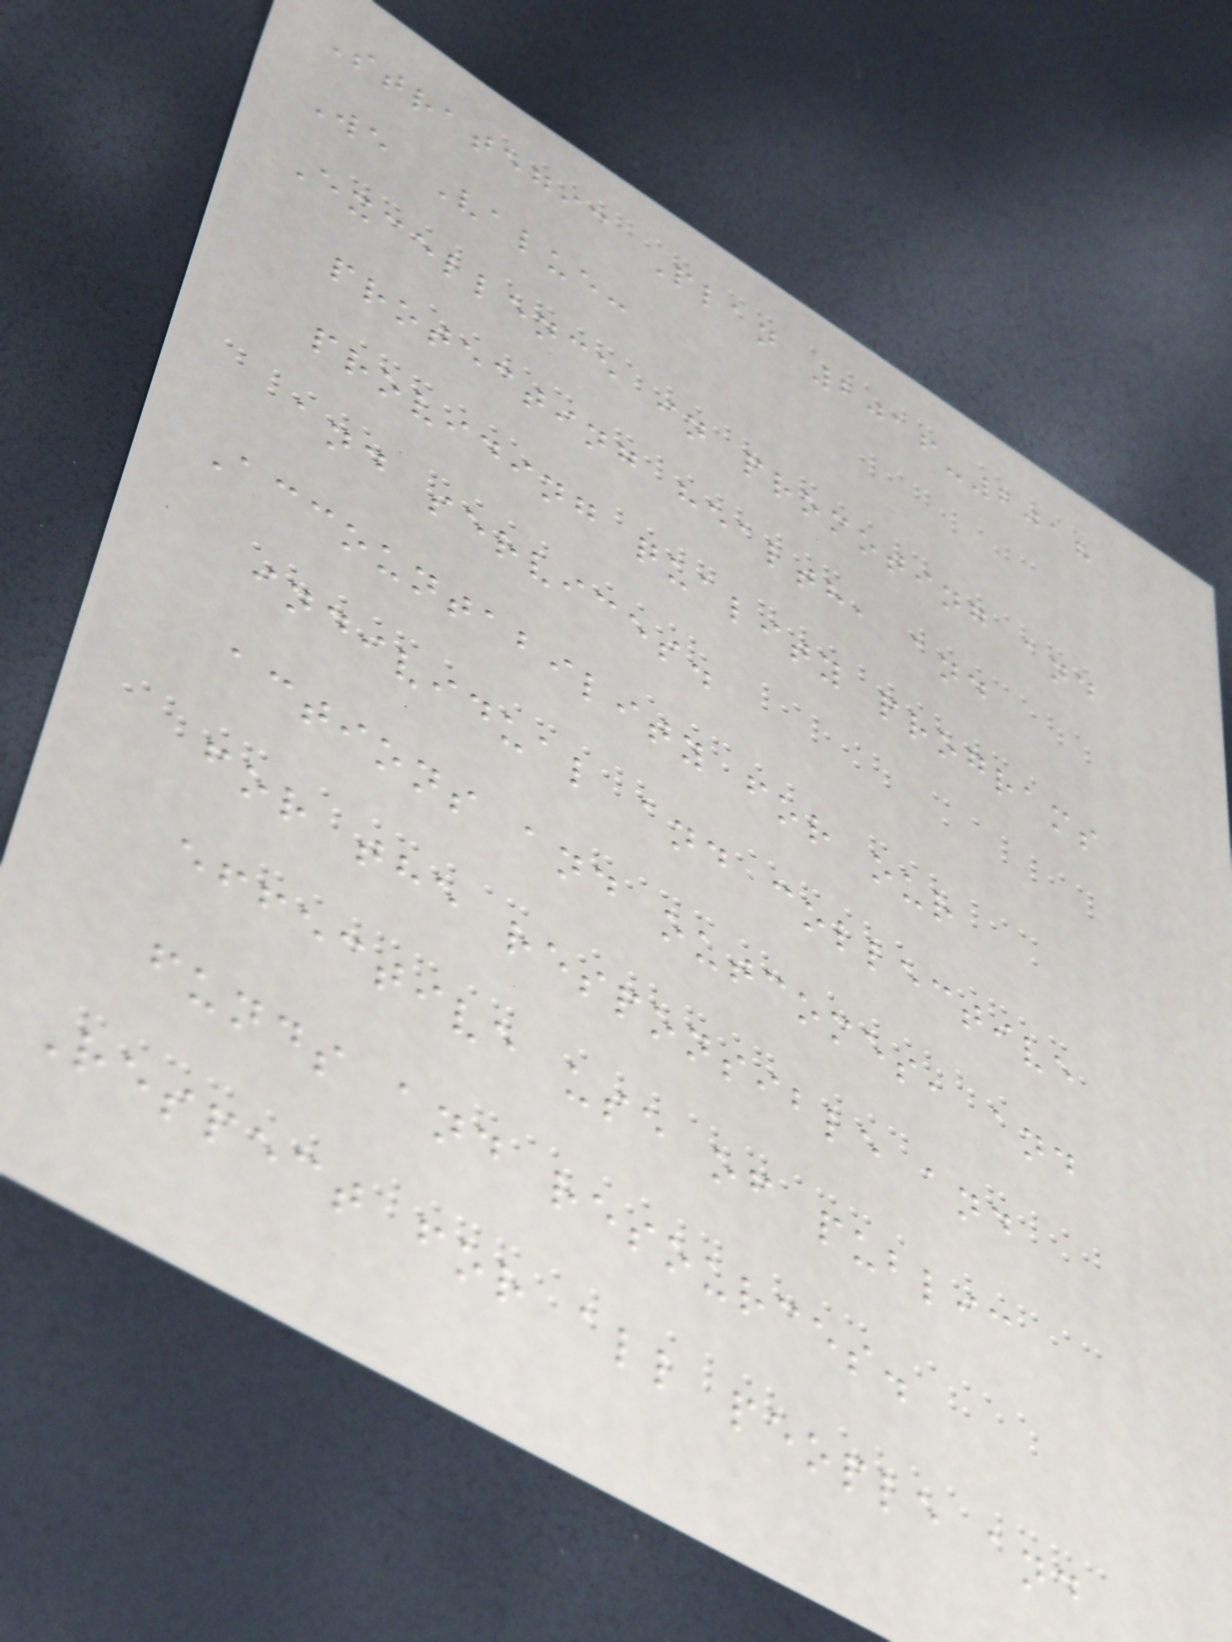Strategic Plan 2016-2018
We Value:
Excellence in promoting and
protecting health, and
providing quality programs
and services.
Accountability for our
individual and collective
actions and outcomes, and
for the responsible and
effective use of public
funds and resources.
Respect for all people and
